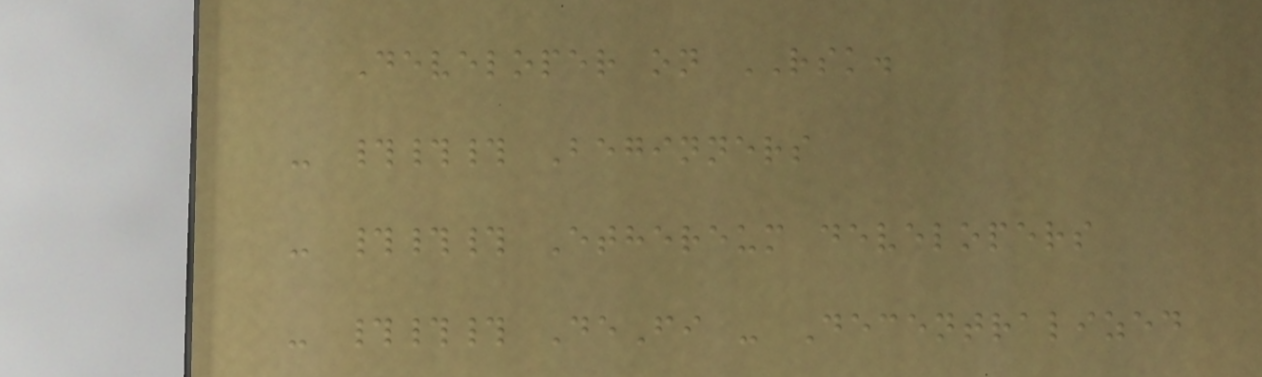Developer on RSK.
- ### Beginners
- ### Ethereum developers
- ### DeFi - Decentralized
